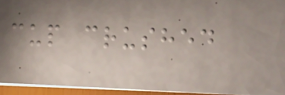cup crushed
